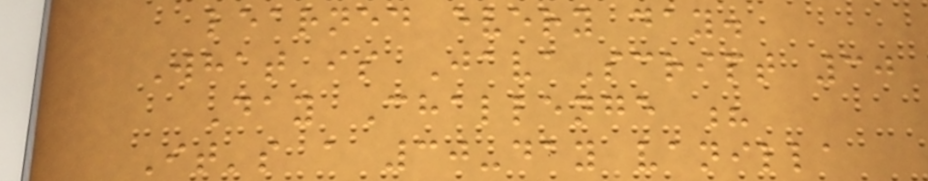learned every day.
What is JavaScript 30
Day Challenge ?
It's a 30-day vanilla
